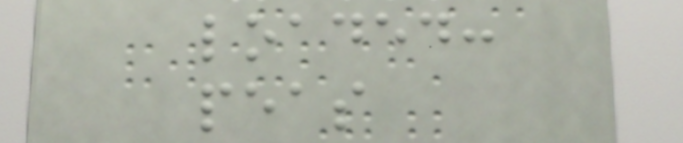loaded:
peas
